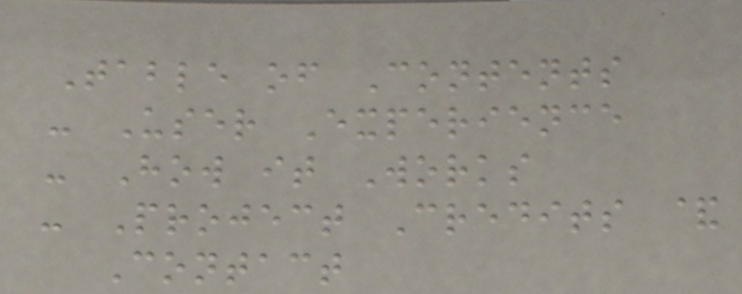Table of Contents
- User Experience
- How it Works
- Project Credits &
Contact
